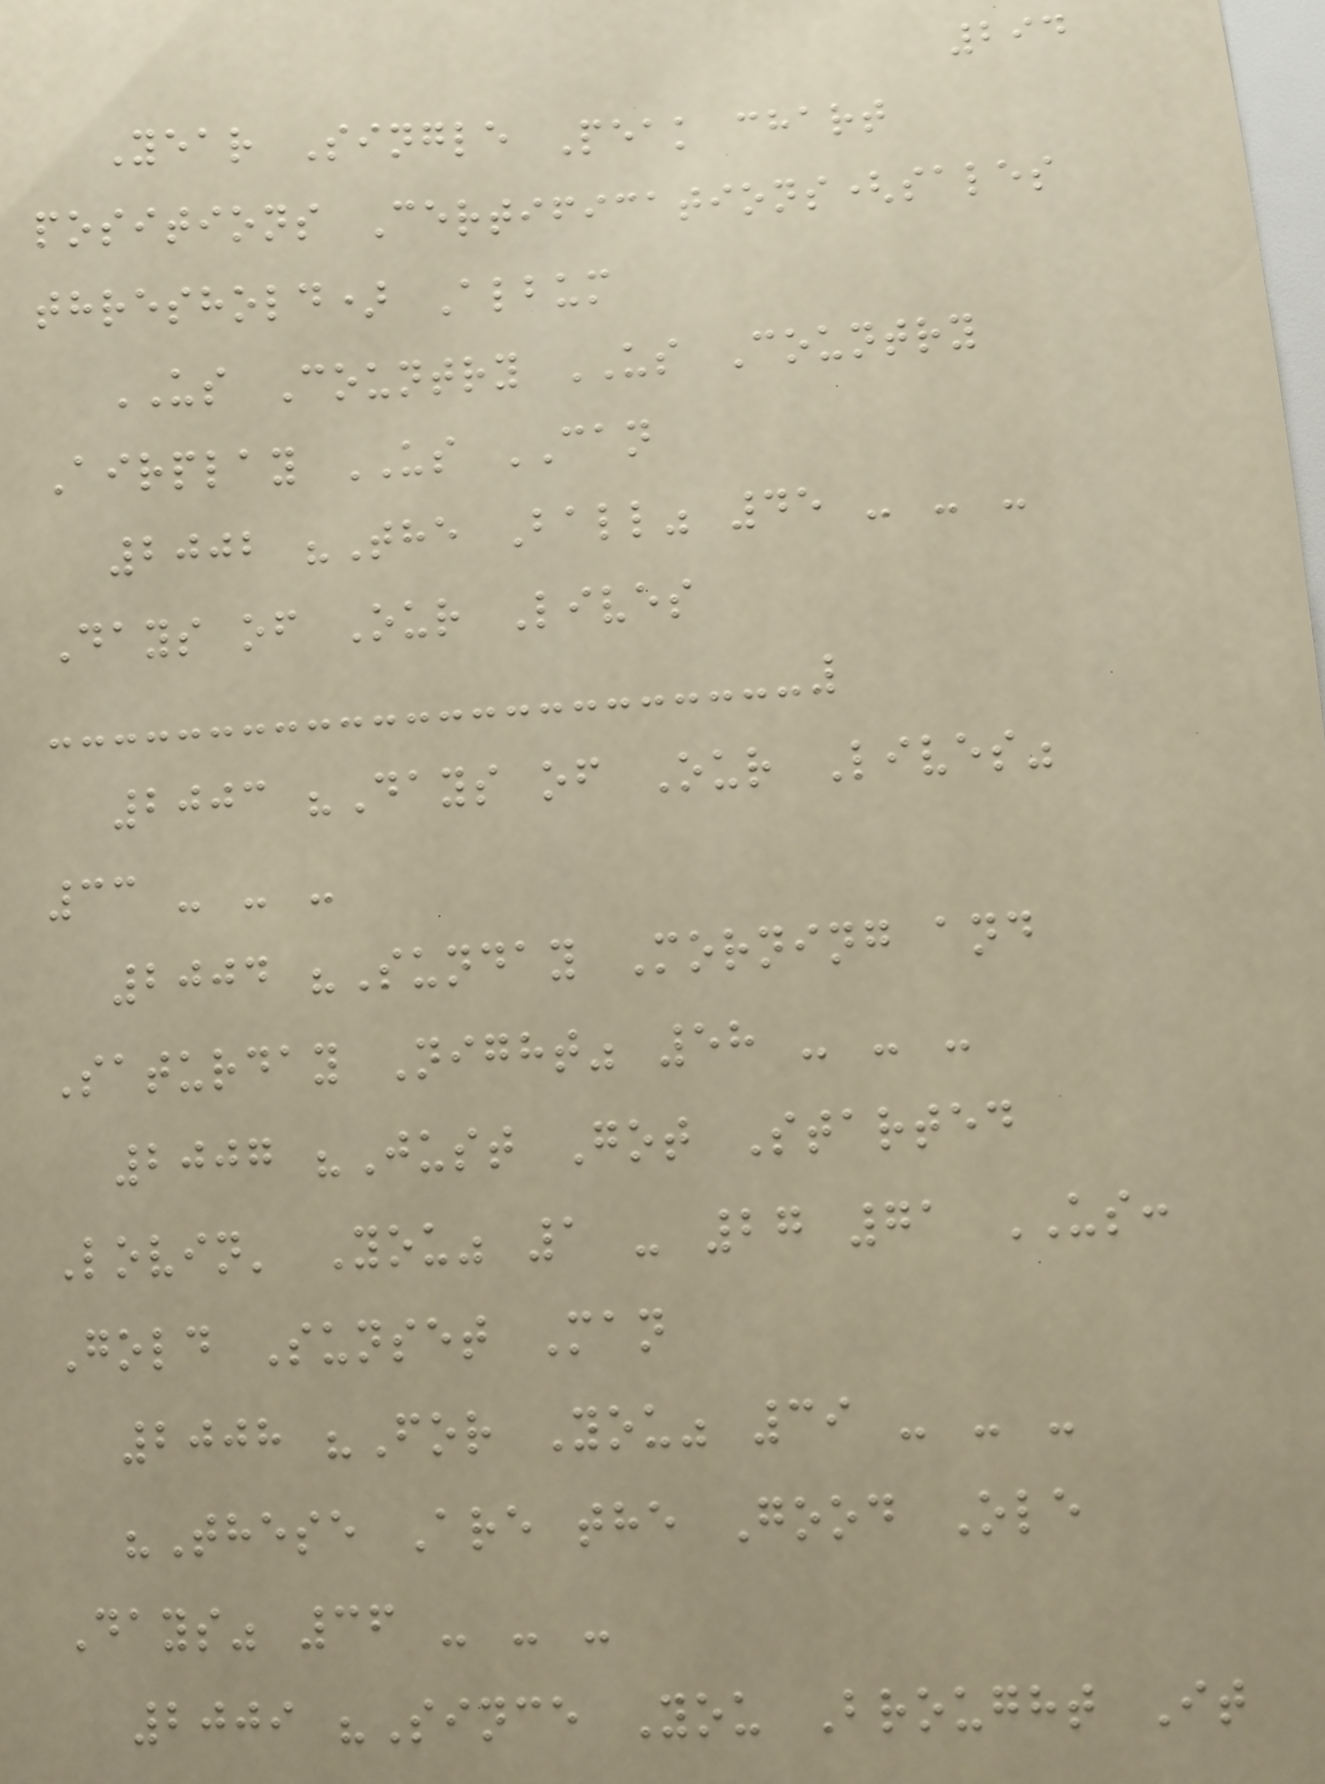294
Year Single Peak chart
positions Certifications(sales
threshold) Album
US Country US Country
Airplay US CAN
2002 "The Ball" 45 - - -
Days of Our Lives
2003 "Days of Our Lives"
33 - - -
2004 "Sunday Morning and
Saturday Night" 58 - - -
2007 "Just Got Started
Lovin' You" 1 - 27 71 US:
Gold Sunset Man
2008 "For You" 39 - - -
"These Are the Good Ole
Days" 36 - - -
2009 "Since You Brought It
